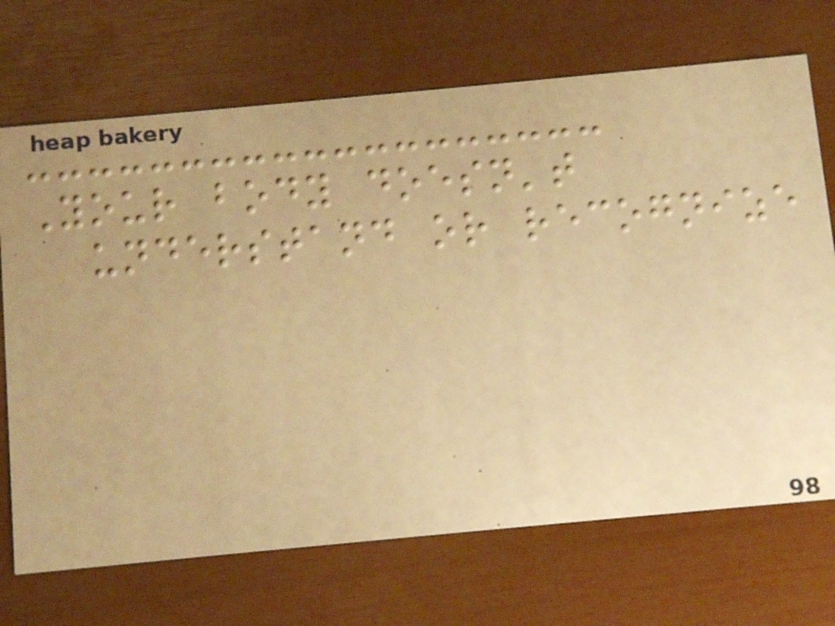Your body doesn't
understand or recognize
